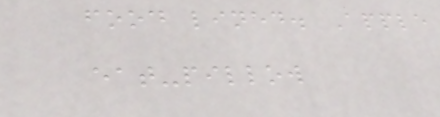food lined. Apple
eat-pillow
